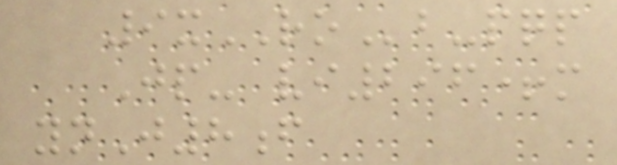9xROb-pqp
Jp- vi296+m
ynJ8f
